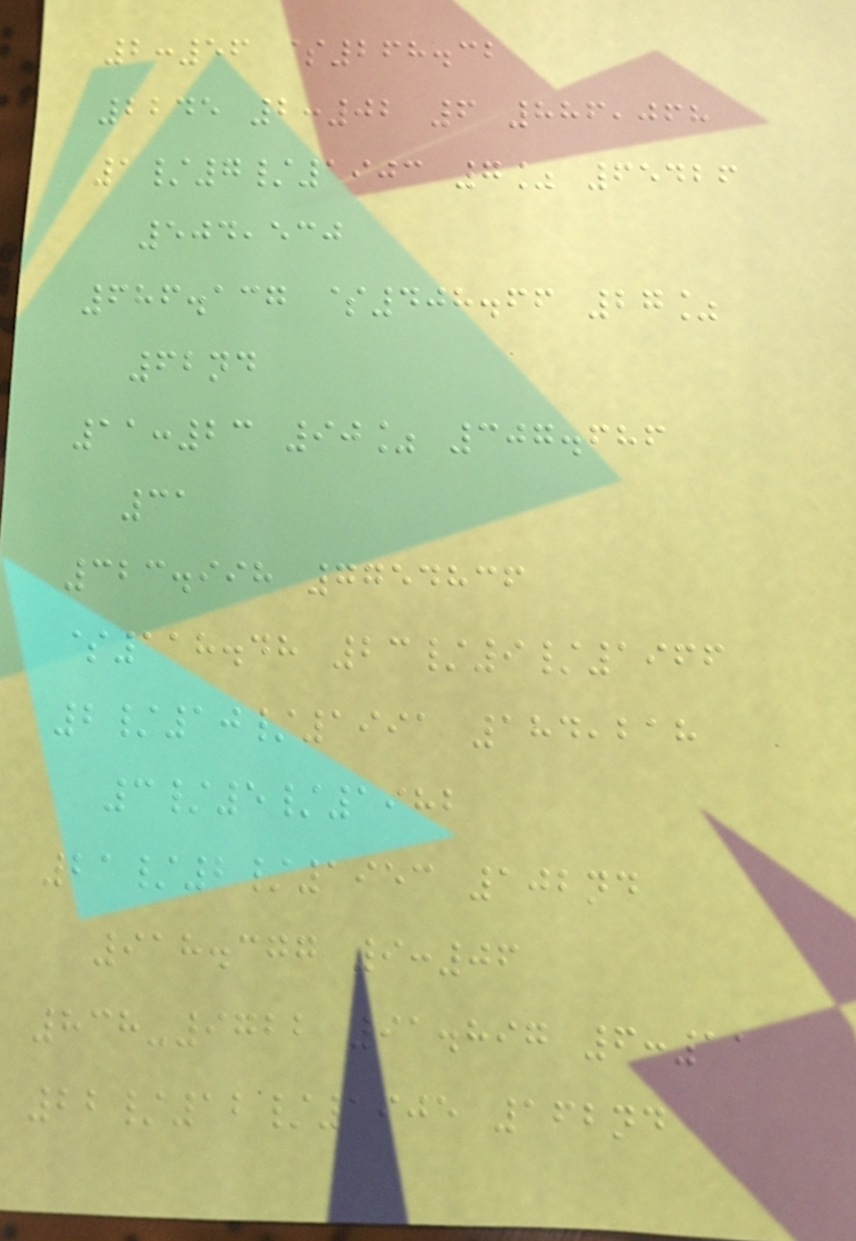2:56 $268.32
2245 2:02 6 886,068
1/7/1903 7% 65426
504,530
686.137 $408.66 27%
62nd
11:23 90% 307.686
31
323.998 7754836
$118.48 23/9/1966
2/10/1991 184,218
3/5/1982
21/2/1953 102nd
918.377 9:06
838-9722 91.897 6:11
22/12/1905 162nd
